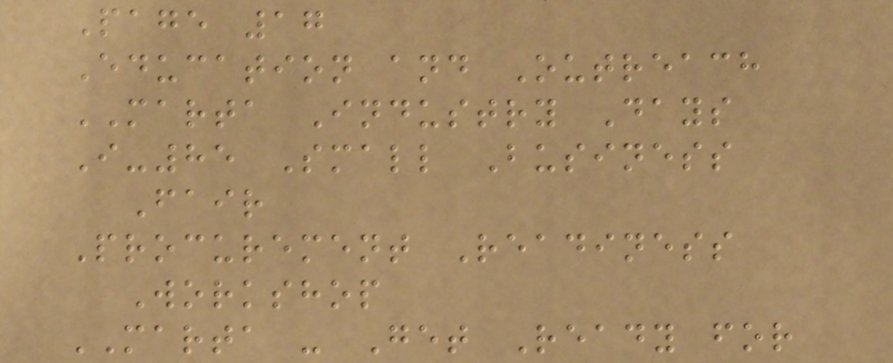Page 17
Education and Outreach
MARTA Industry Days
I-85 Small Business
Fair
Procurement Readiness
Workshop
MARTA - Get Ready for
